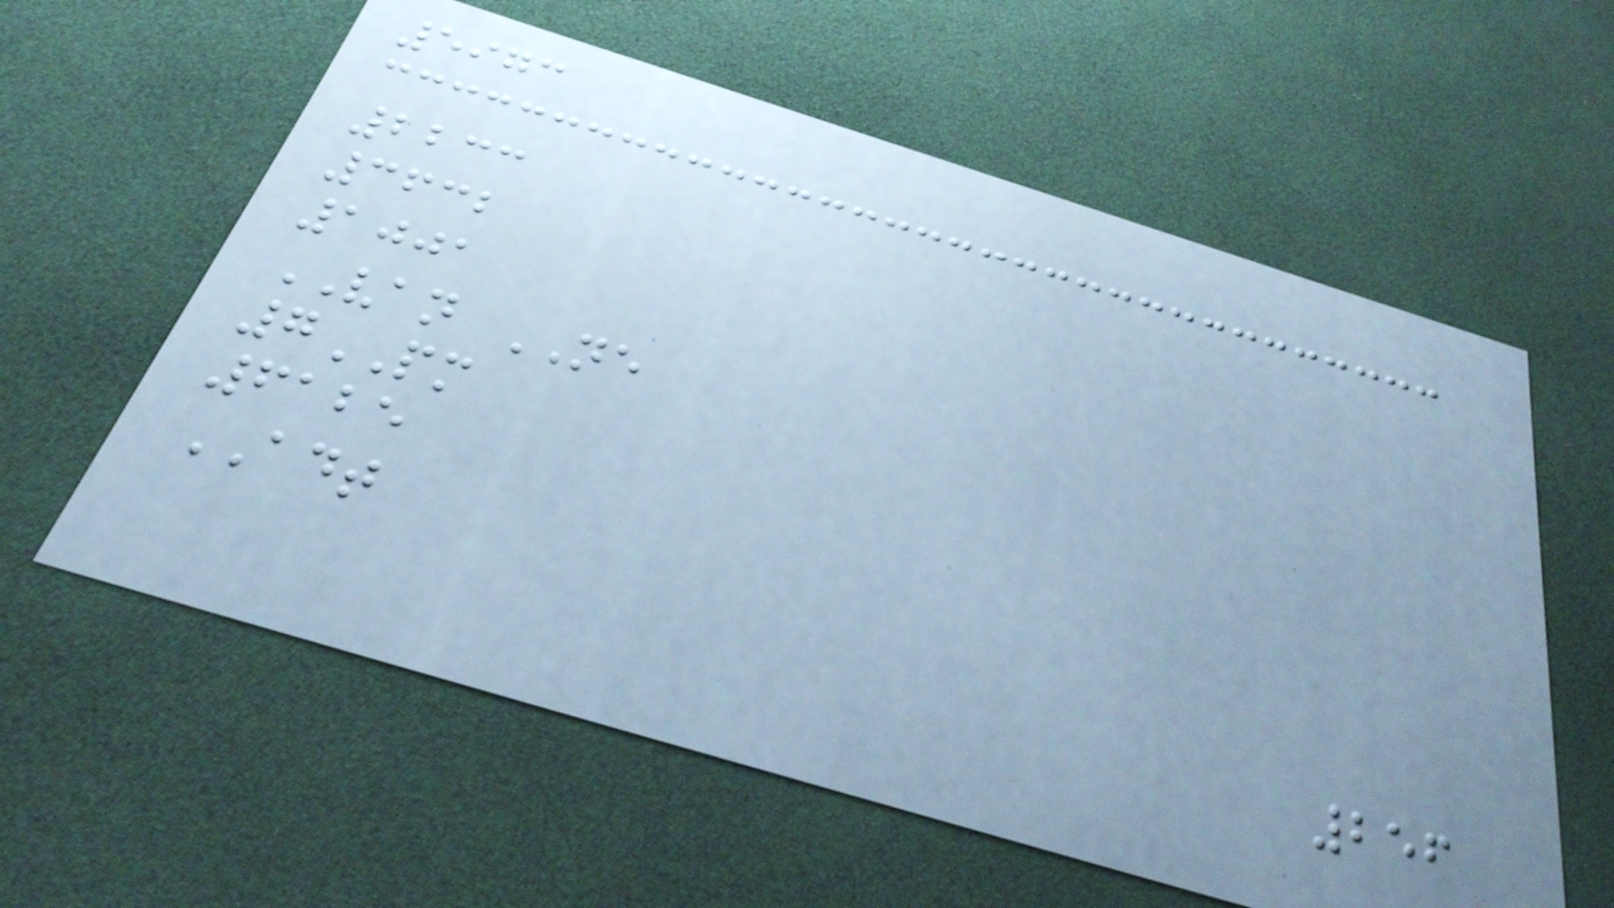5973
2233
3632
1001
VAN NE
7PM
6125
ADT
256
